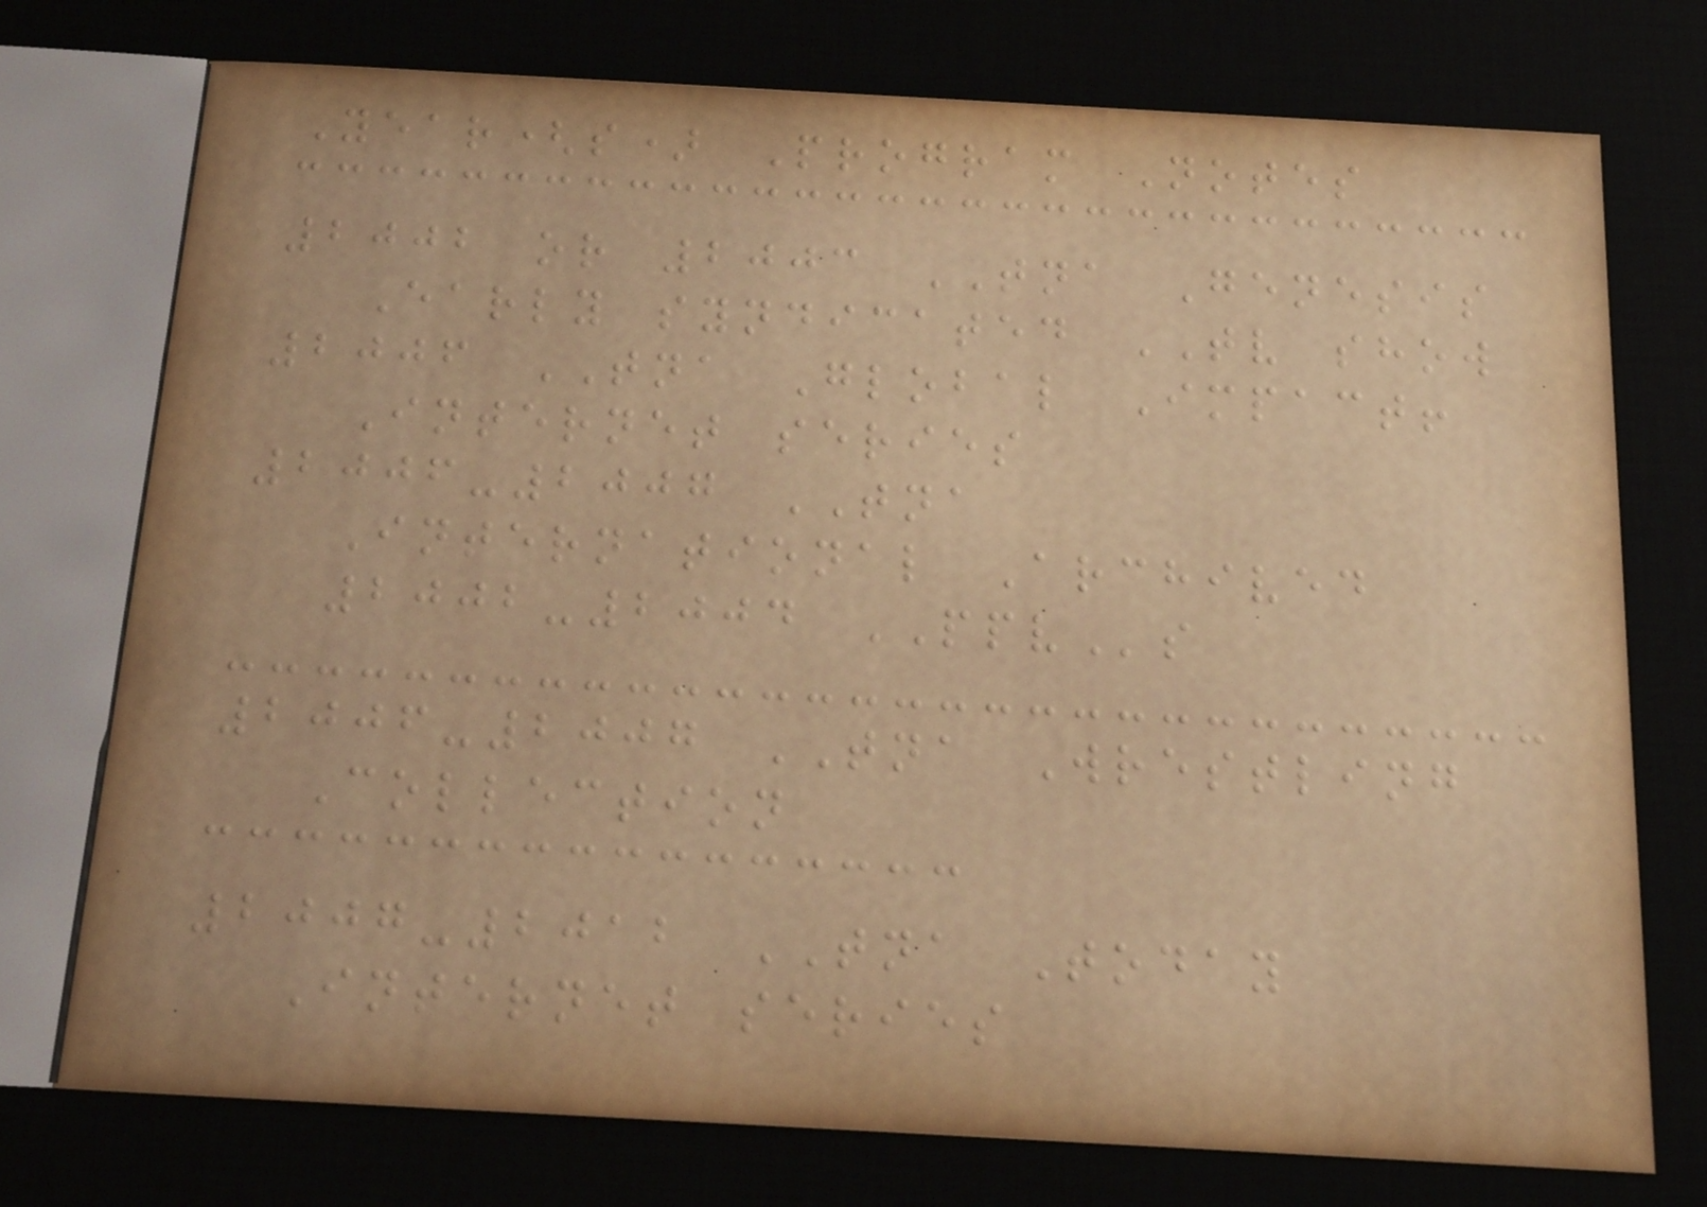Year(s) Program Notes
2002 or 2003 TNA Genesis
Early syndicated TV show
2006 TNA Global Impact!
Internet series
2006-2007 TNA
International Archived
2002-2004 PPVs
2006-2007 TNA Wrestling
Collection
2007-2012 TNA Today
Internet series
